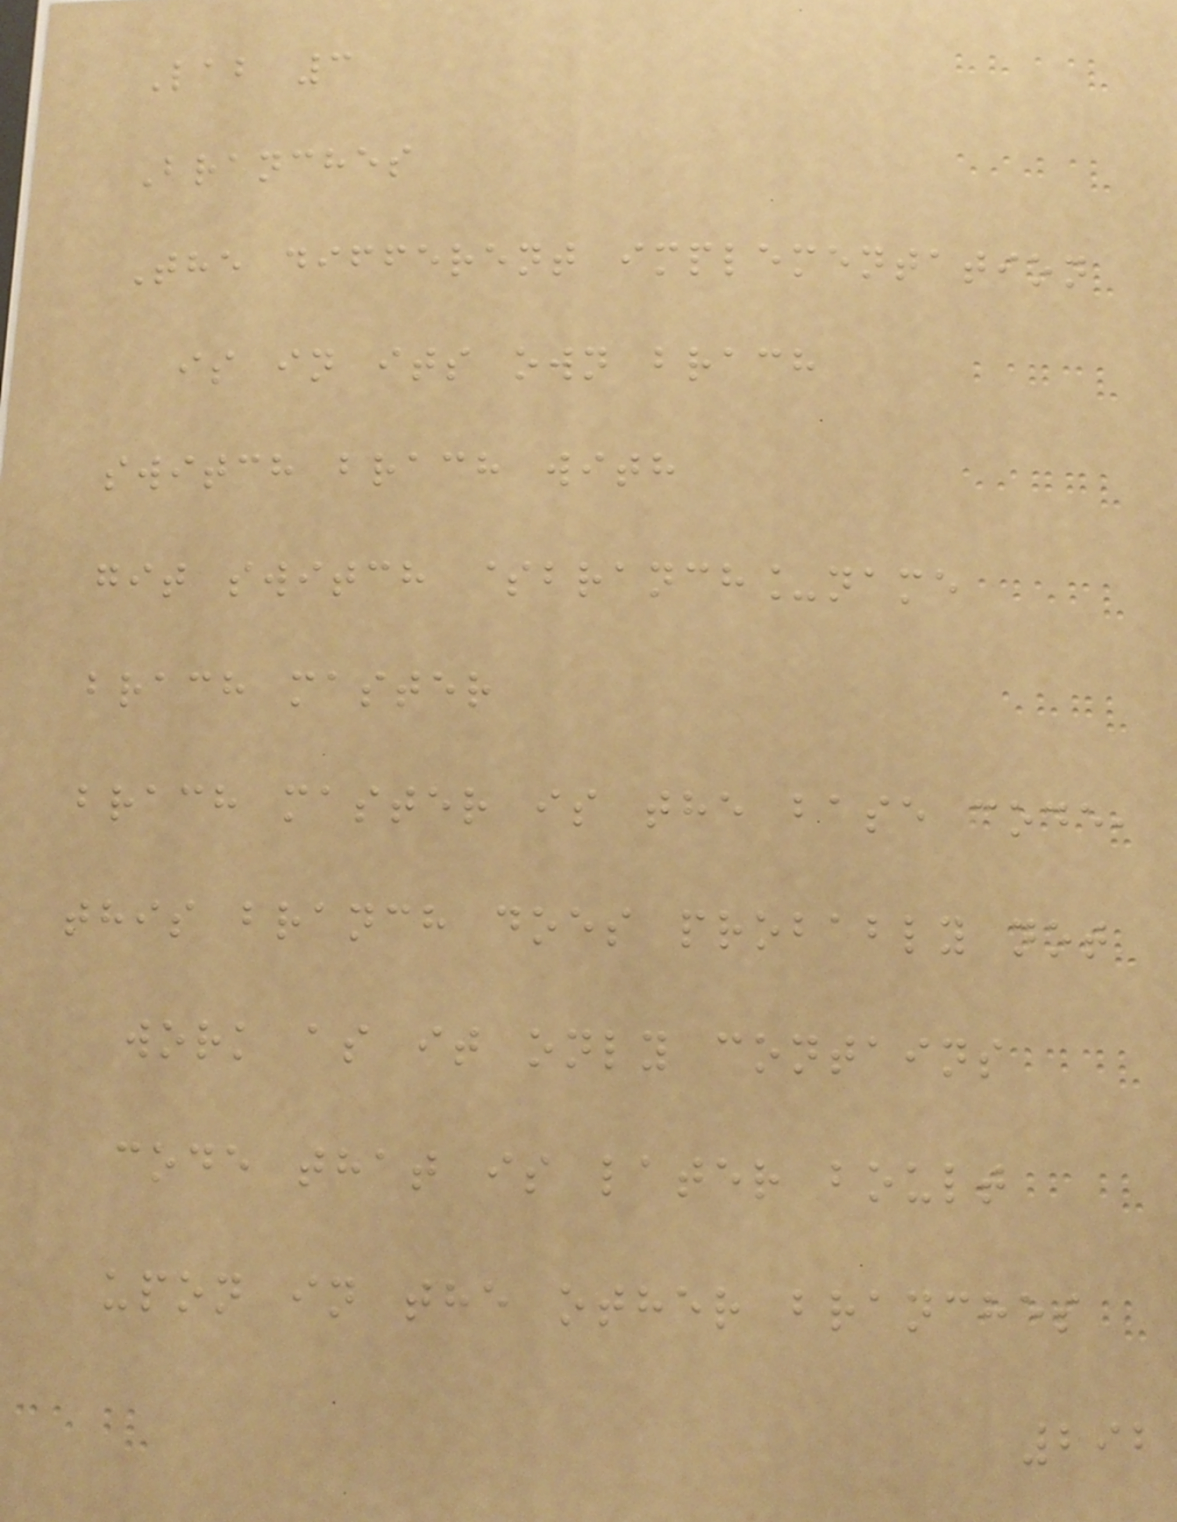Lab 3
Branches
The different implementation
is in its own brach
switch brach with
git switch $branch_name
brach master
brach master is the base code,
this branch does probably not
work as it only contains
code that is later boult
upon in the other branches
292
